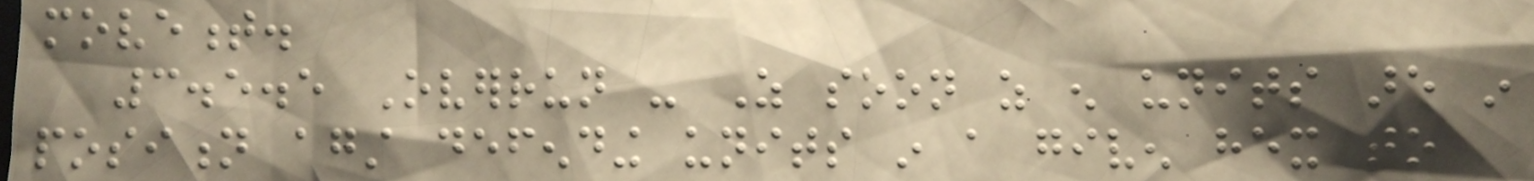movement.
3.5.5 Overrun - As soon as enough units are in
position against defending units in a given hex to
